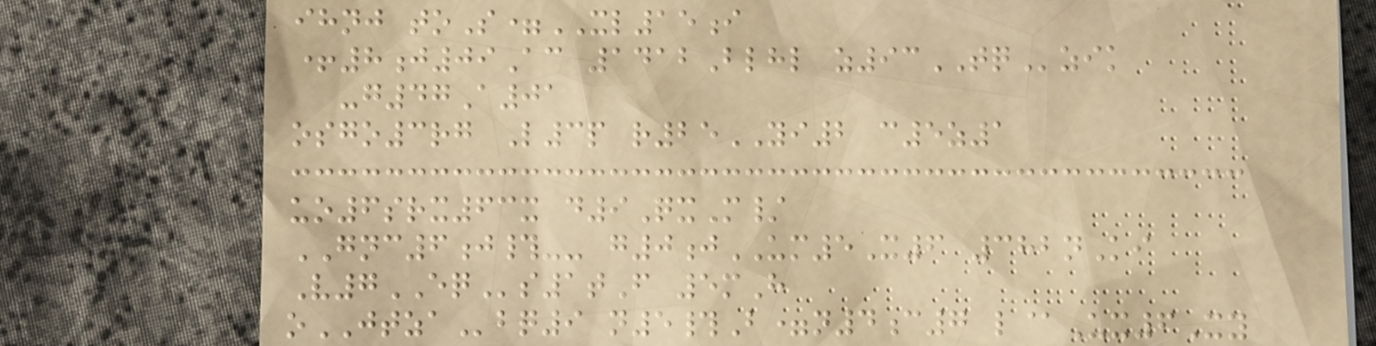ihnj toS=XL15i
+8j09Ac 1412Blhl z93TQzik
-g47A01
osgo3rg L3p r25YI2 c5z1
uo6srx63x d9QxM/
GNC6j#-- g0jUM5X6 382nKi
V7EQs1tF 5mH
oJTZAbq9 n5#B=n4c7 l@Ux6Xy
